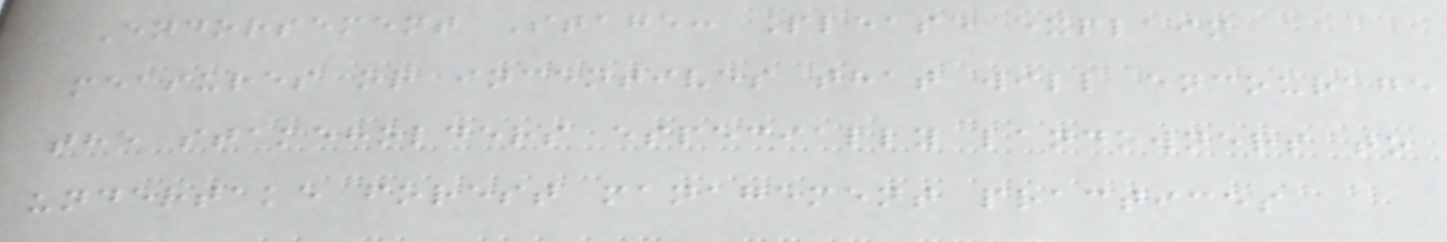Endorsement Stage: Please explain
measures or incentives that will encourage
the stakeholders especially landowners to
undertake forest management practices
